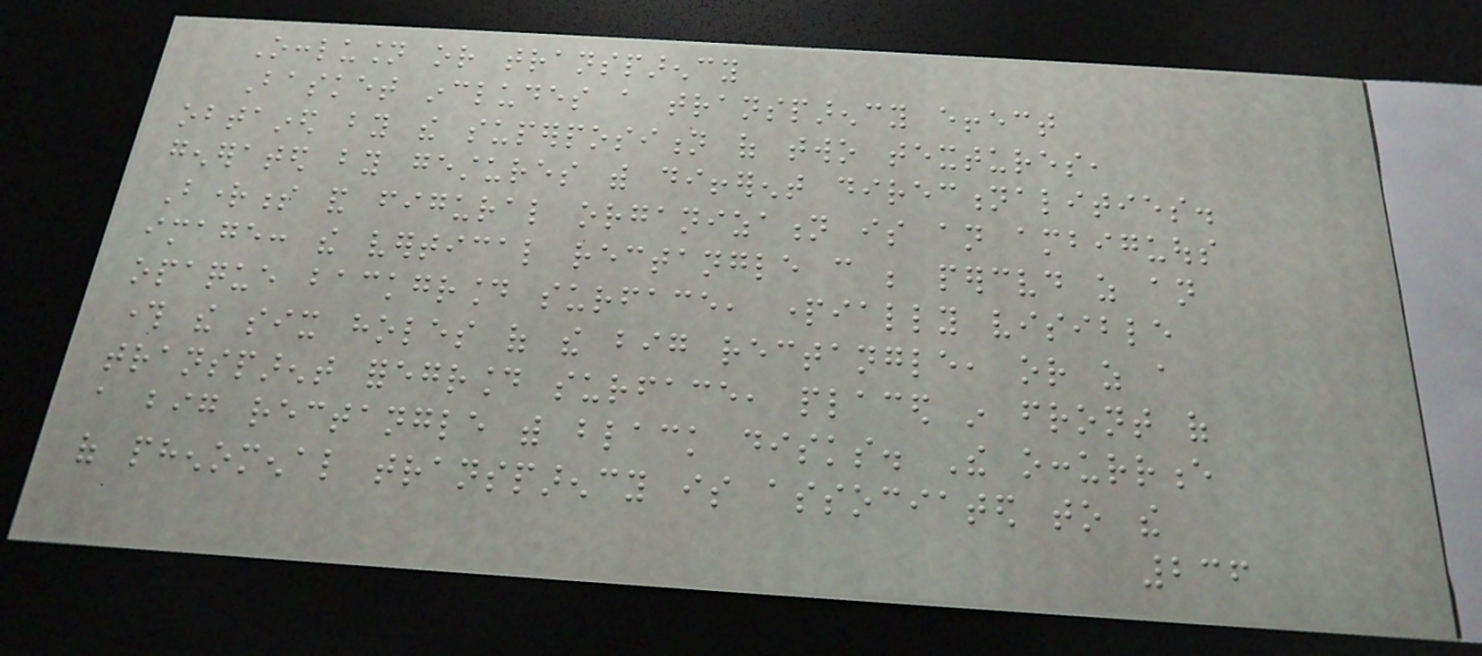Occlusion or transparency
Basket includes a transparency effect
obtained by the superposition of two textures,
generated by gestures with different directionalities.
Brightness and figural organization is an ambiguous
image: the vertical rectangle can be perceived as an
opaque background surface, partially visible
through the six holes of the big rectangle, or as a
transparent foreground surface, placed in front of
a big rectangle with black disks. The occurrence
of phenomenal transparency is associated to the
236
